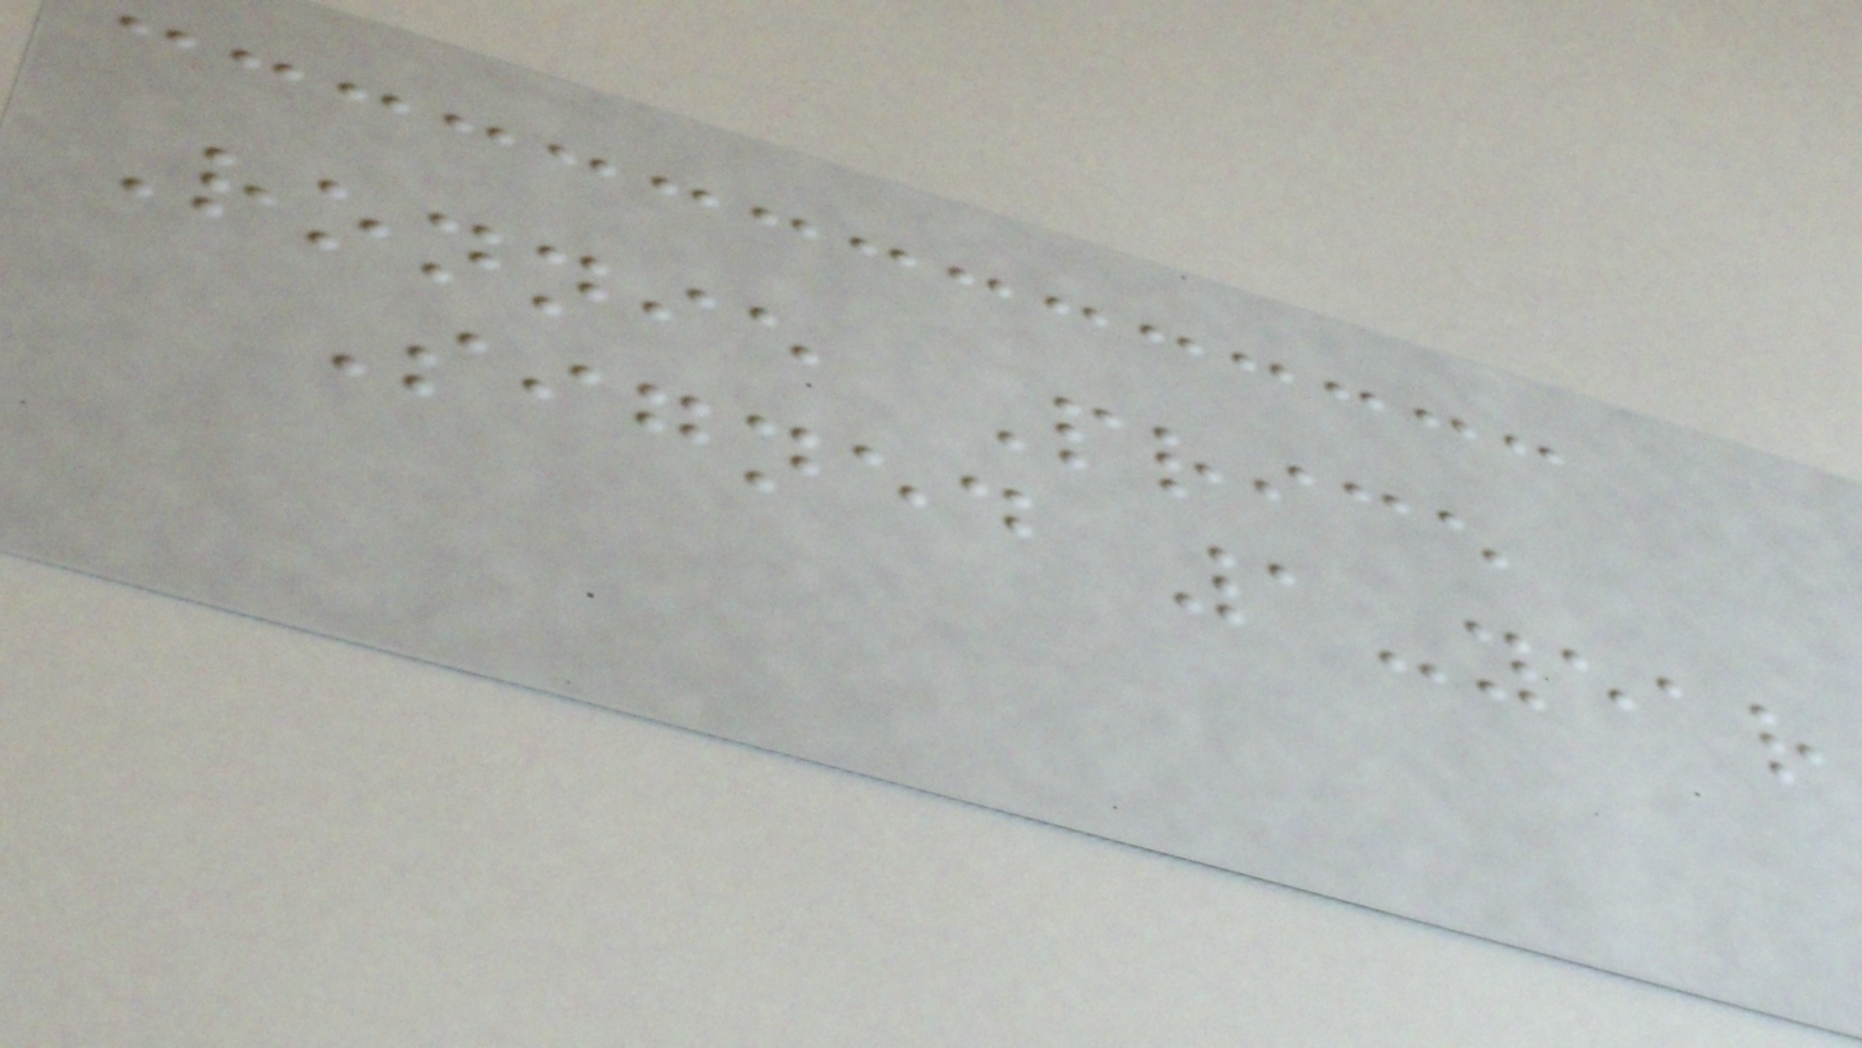Ronnie Price
Signed 1-year
